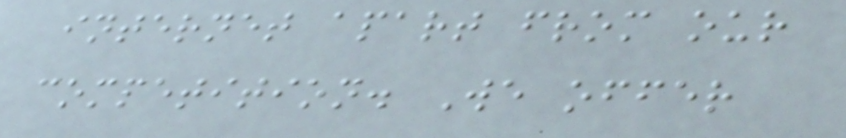internet apart from our
competition. We offer
